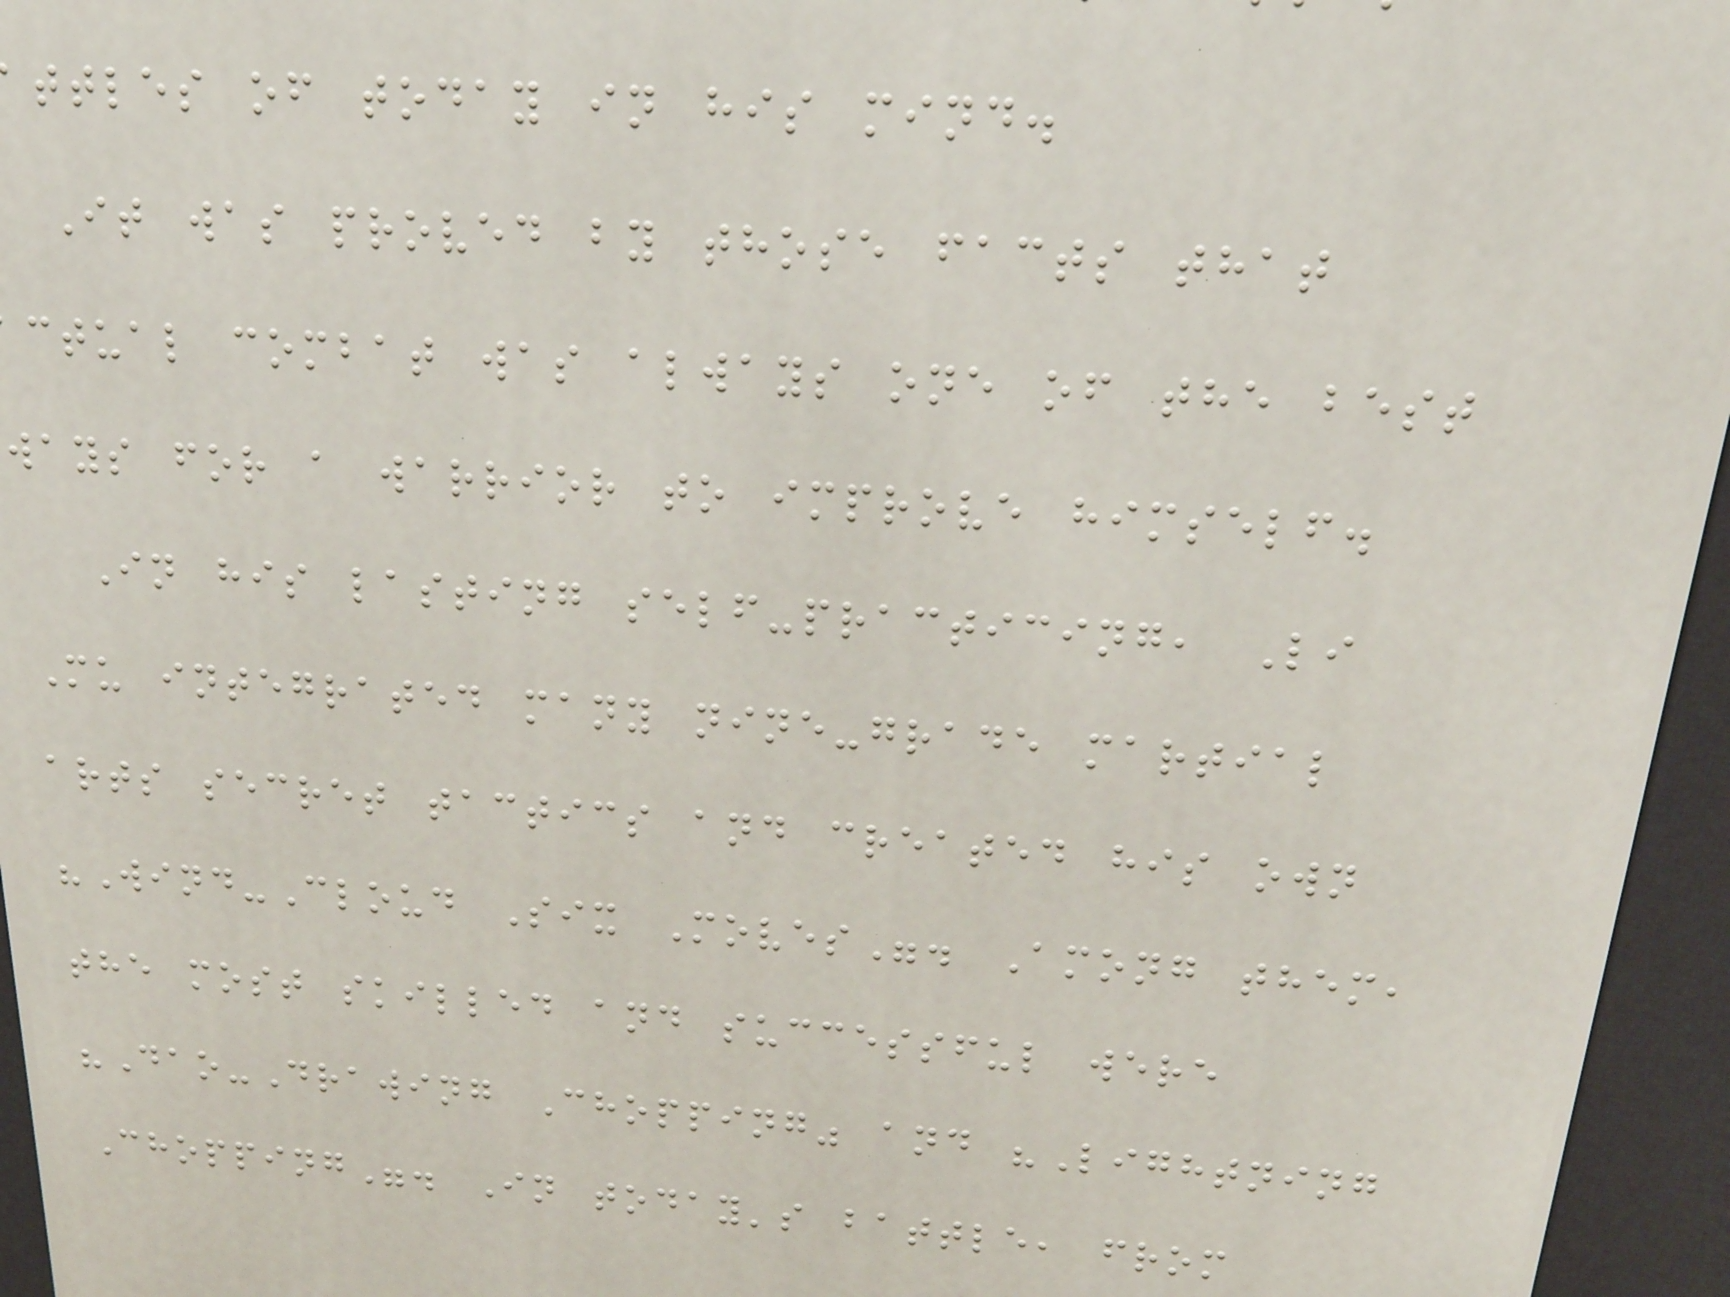ttles of today in his mind.
It was proved by those facts that
ctual combat was always one of the best
ways for a warrior to improve himself.
In his lasting self-practicing, Li
Mu integrated many nine-grade martial
arts secret tactics and created his own
"Wind-Cloud Six Moves". Among them,
the most skilled and successful were
"Dao-Drawing Chopping" and "Lightning
Chopping". In today's battle, from
